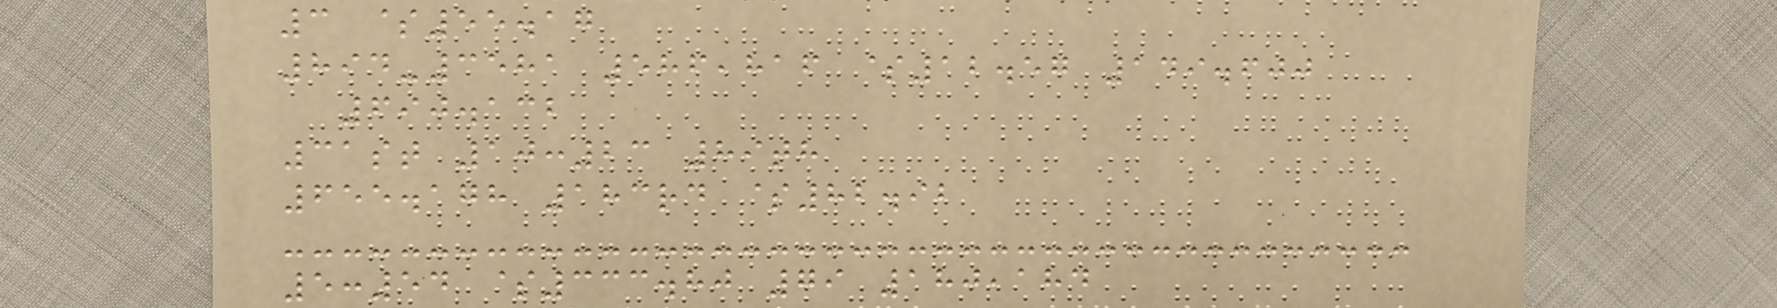3 $55.17
894-3581 586,816 $12.57 149.600
690.132
31st 10:23 89th
655.178 183rd $82.92
5:54 $333.80 79 180,184
